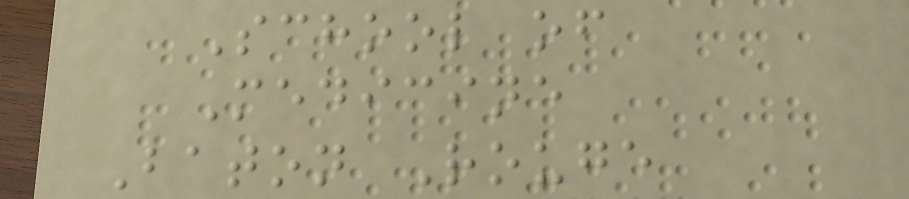School of
Medicine
Baton Rouge
